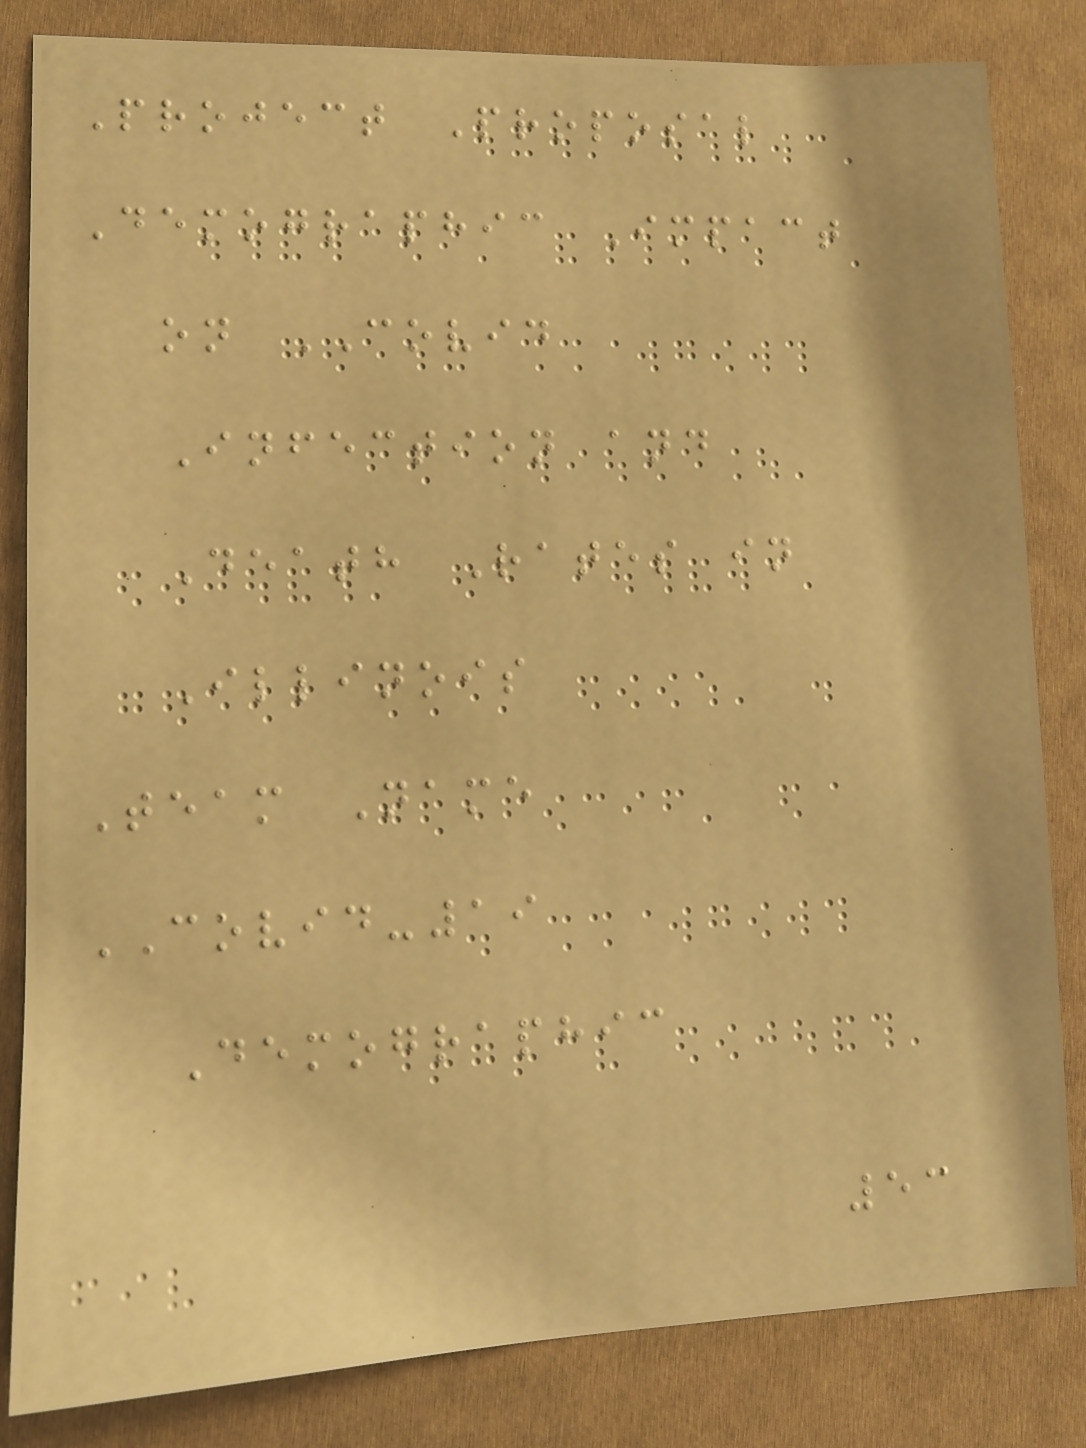Project Proposal
Demographic Impact
on COVID
Infection and
Death Rates in
Illinois
Team Name
COVID-19
Demographic
53
